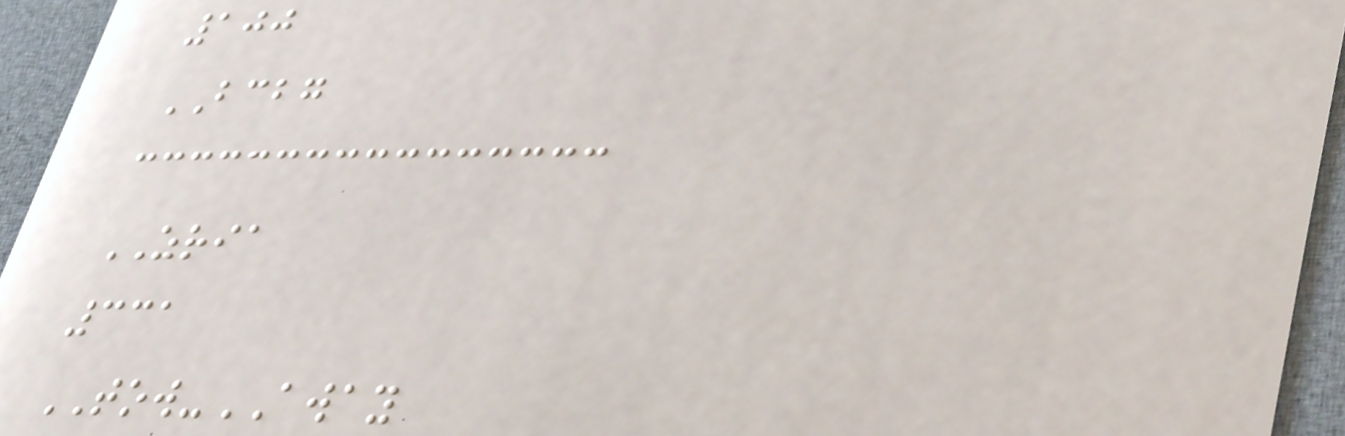100
BCBG
ZRIA
331
TOW-AWAY
